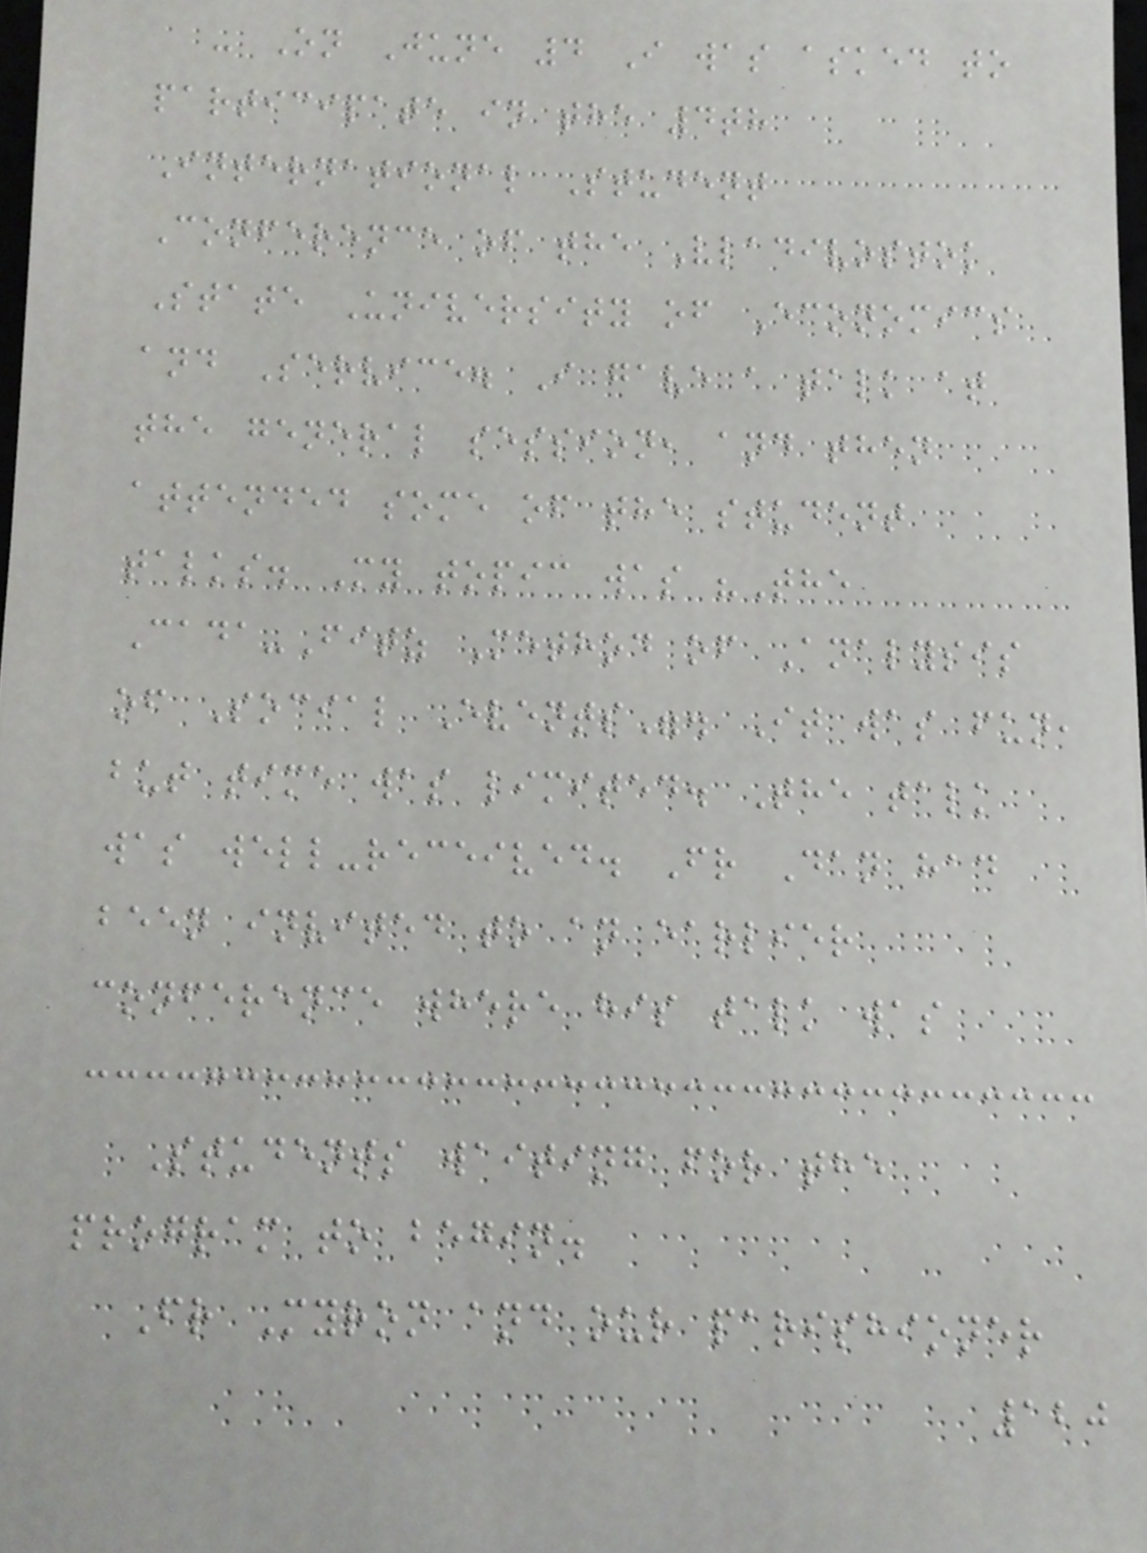- On June 4 I was asked to
participate in the 4th
International Student
Conference of the Vladivostok
State University of Economics
and Service. I gave a talk at
the general session, and then
attended some of the student
talks. My topic was "The
Cada-Fitz Method of Analysis
of Social Events". It was fun,
but time was limited. The talk
was well-received. Fr Dan had
been invited to an earlier
conference where his talk was
Students waiting for the
program to begin.
Fr Myron and our parishioner
120
